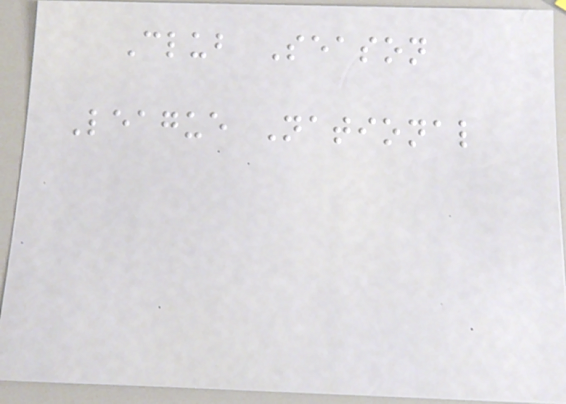Club Season
League National
